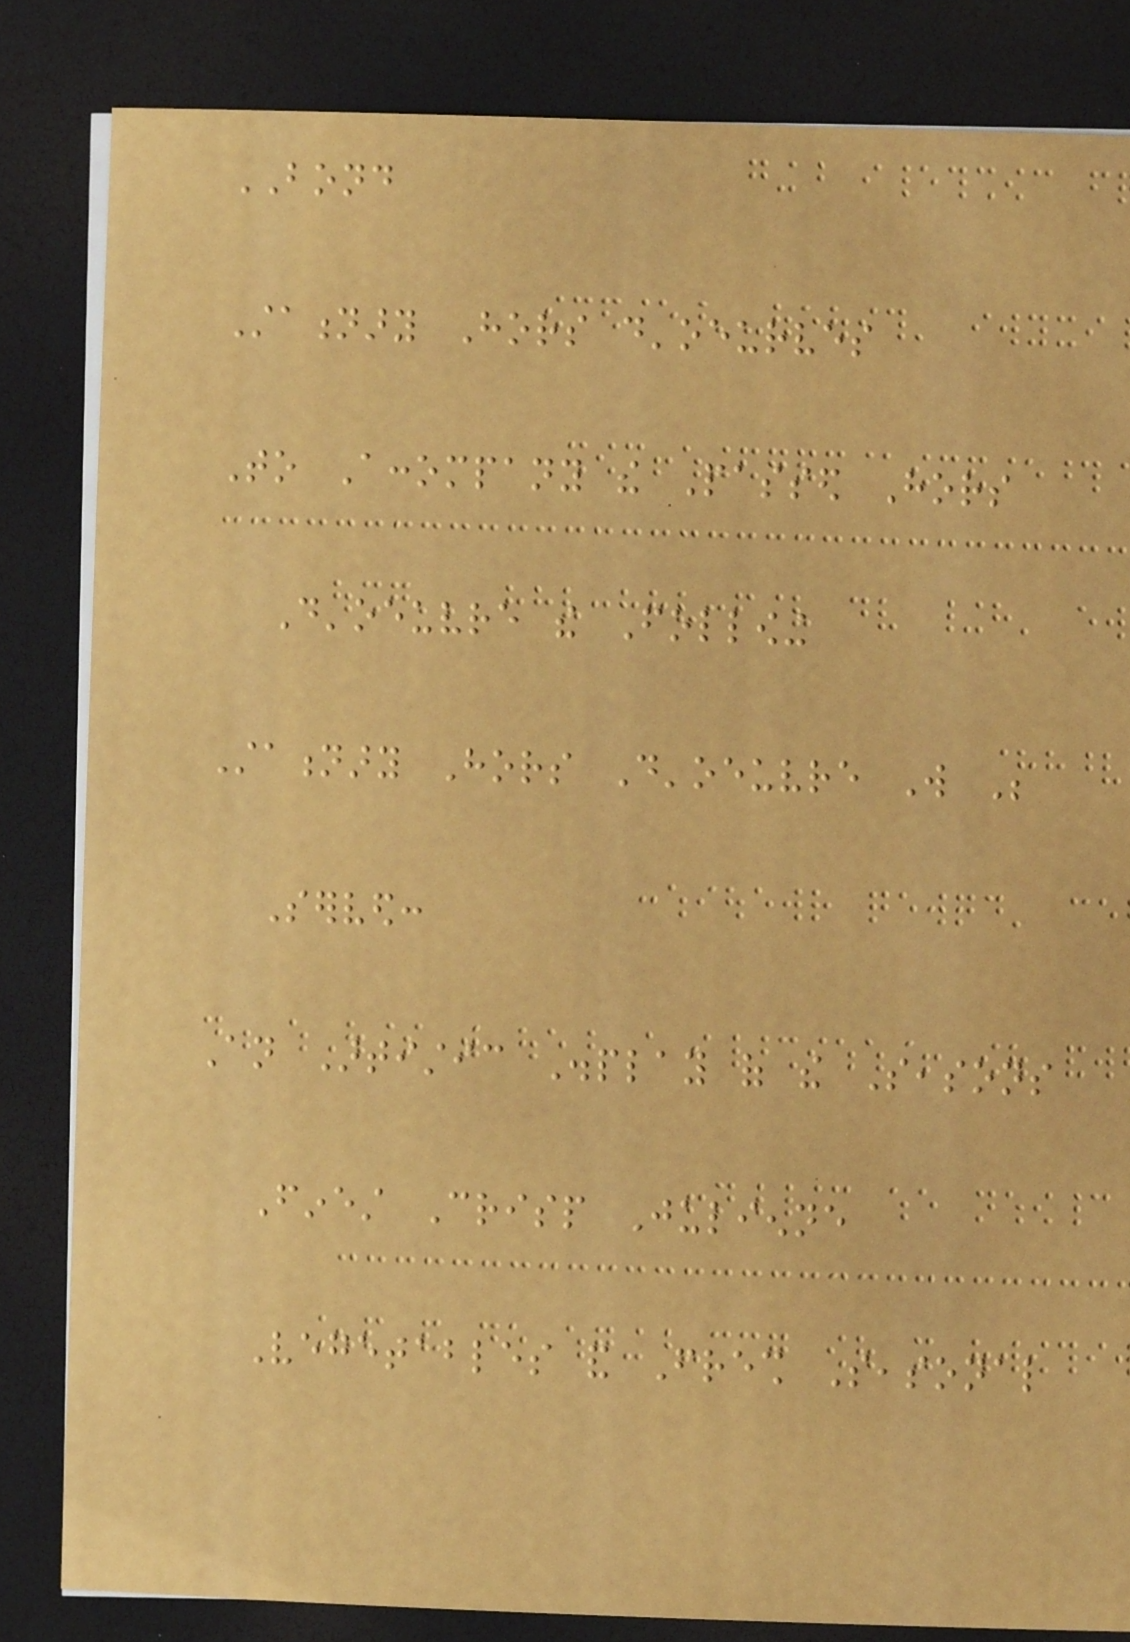BOND
Stationary Hors d'oeurves
To Accompany the Passed Hors
D'oeuvre the Following
Stationary Hors D'oeuvre Will Be
Served:
An Artistic Display of the Seasons
Finest Crisp Julienne
Vegetables and Fresh Seasonal
